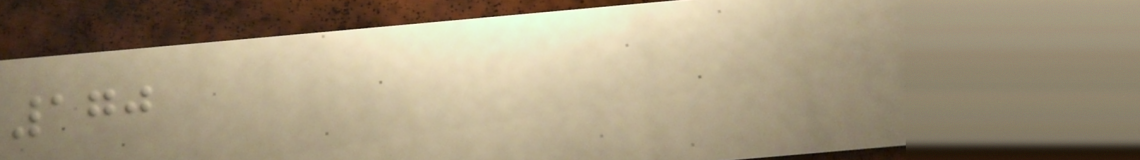170
